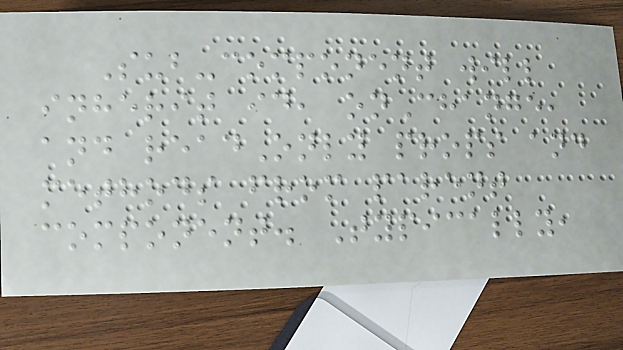Sub-component will
inherit id, onChange,
and readOnly props and
methods from parent
component. Typically,
